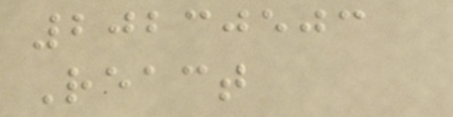20230503
React
